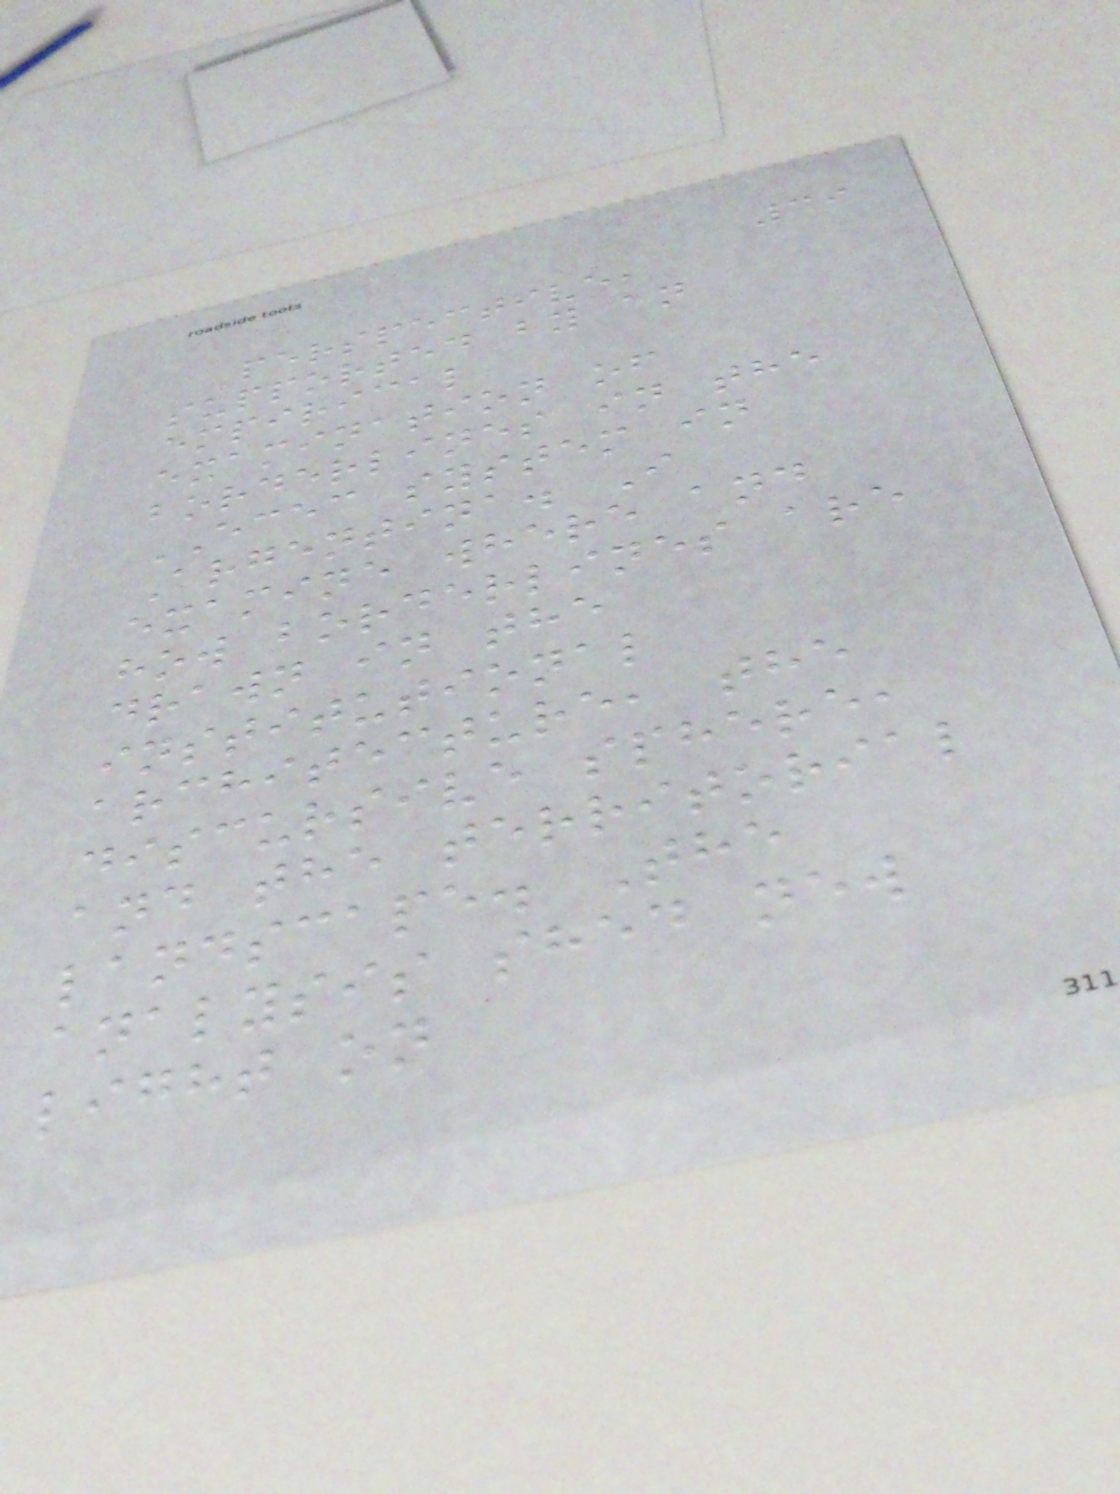39
perspective,
supported by an
empirical
examination of
borderlines in the
ECEC system in
Argentina. I
examine where and
how borderlines are
drawn in the
institutional
architecture, the
discursive sphere,
and the territorial
landscape. The
analysis shed new
light on
